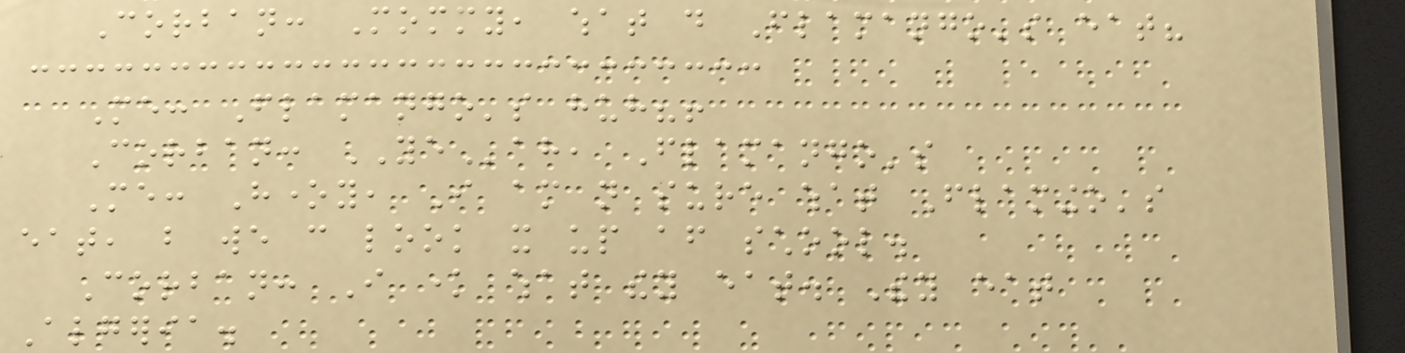Corban: Mommy, what do Flamango's eat?
Me: Flamango's huh?!
Corban: YEah, Flamango's
Me: Honey, I am not sure what Flamingo's
eat, but we can look it up after school.
Corban: I know what they eat. They eat
Algeria.
